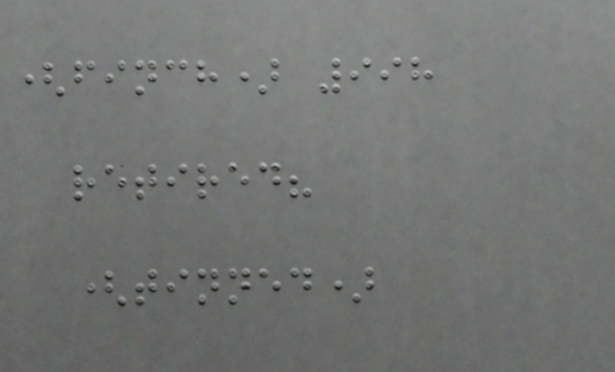(finch) 998
retired?
(tinned)
